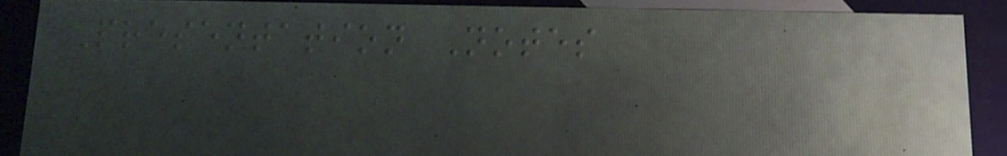Presentation Notes
